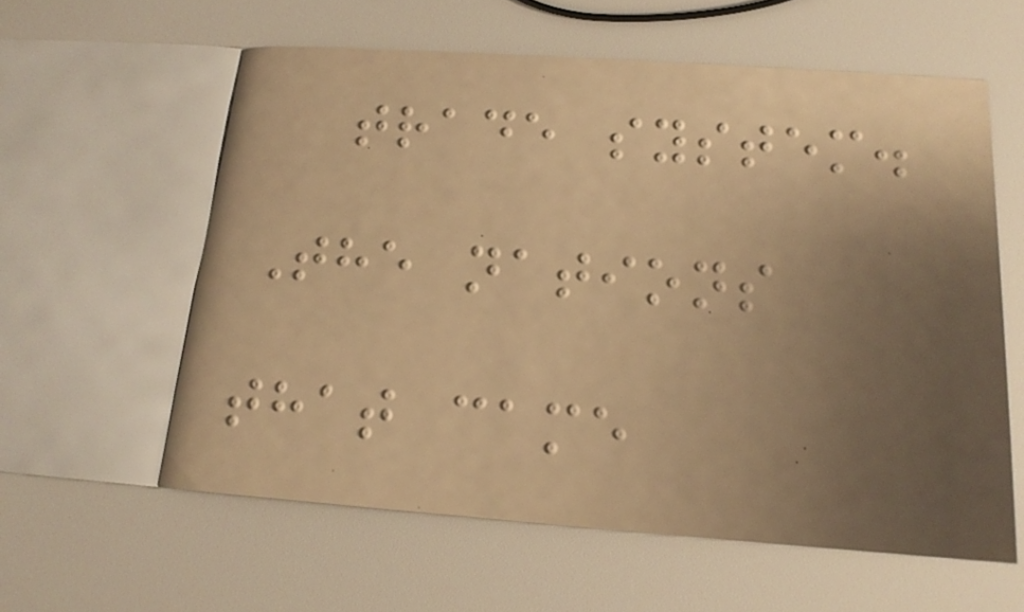trade system.
The nations
that came
